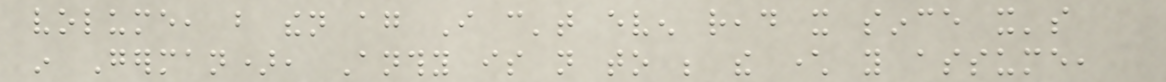volume, but then again I can't even read it since it's
in German), Anthy is not to be the character you assume,
